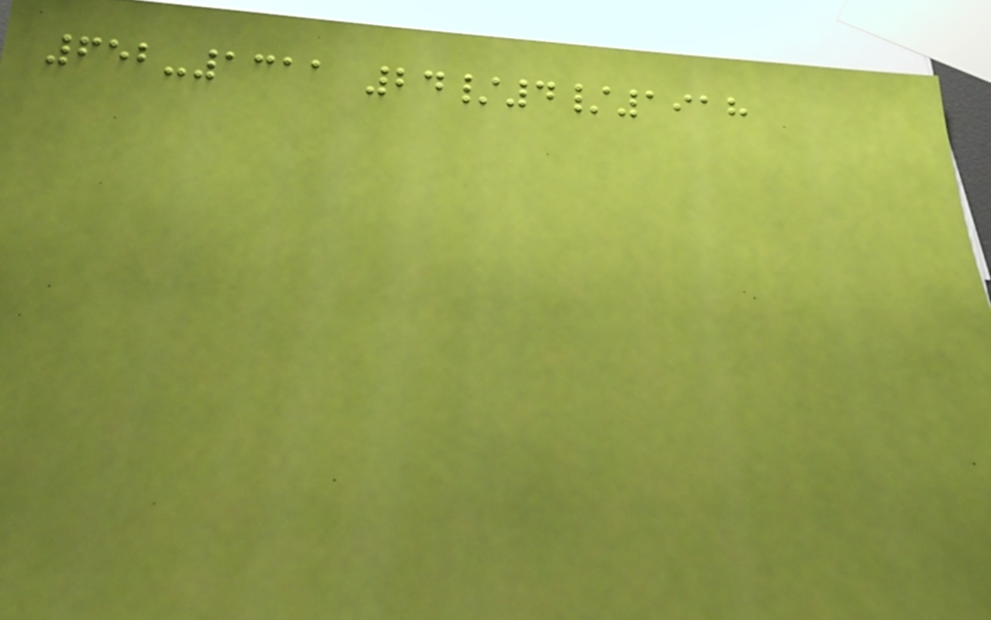652-1311 24/4/1918
